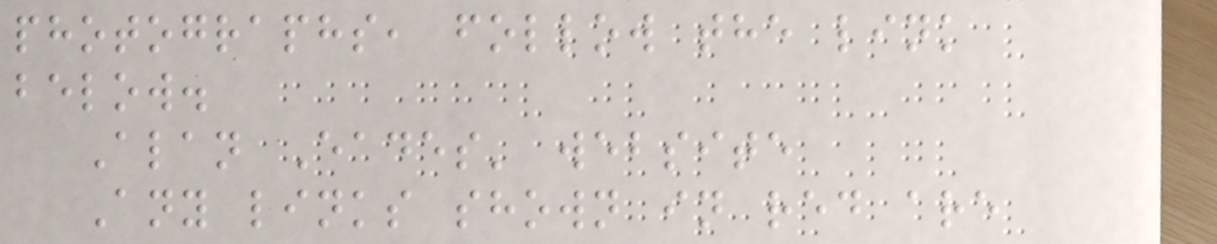photographs, follow the link
below.
Alan Eades' website
Any links shown in red are
